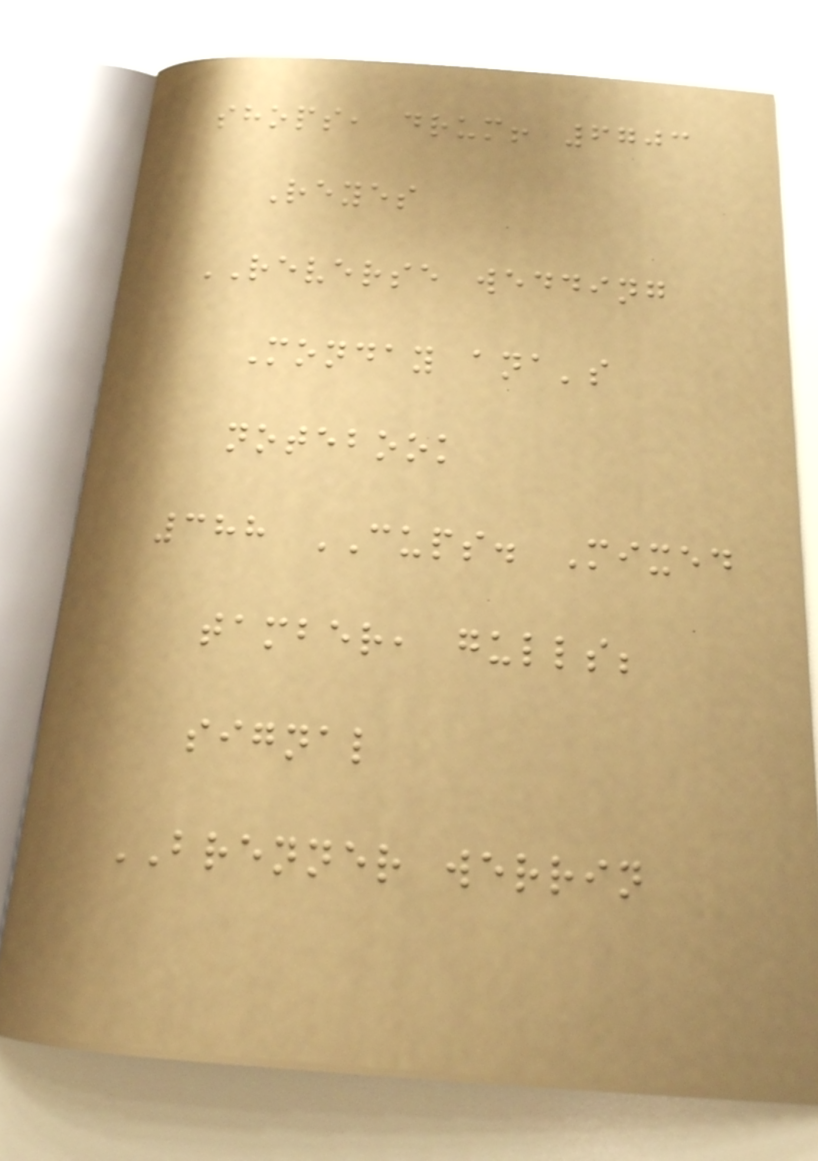shops, drum! 6703
Reyes
REVERSE wedding
Monday ana's
notebook
388 CUPS. Mixed
tamber, gulls;
signal
BRENNER werrin
